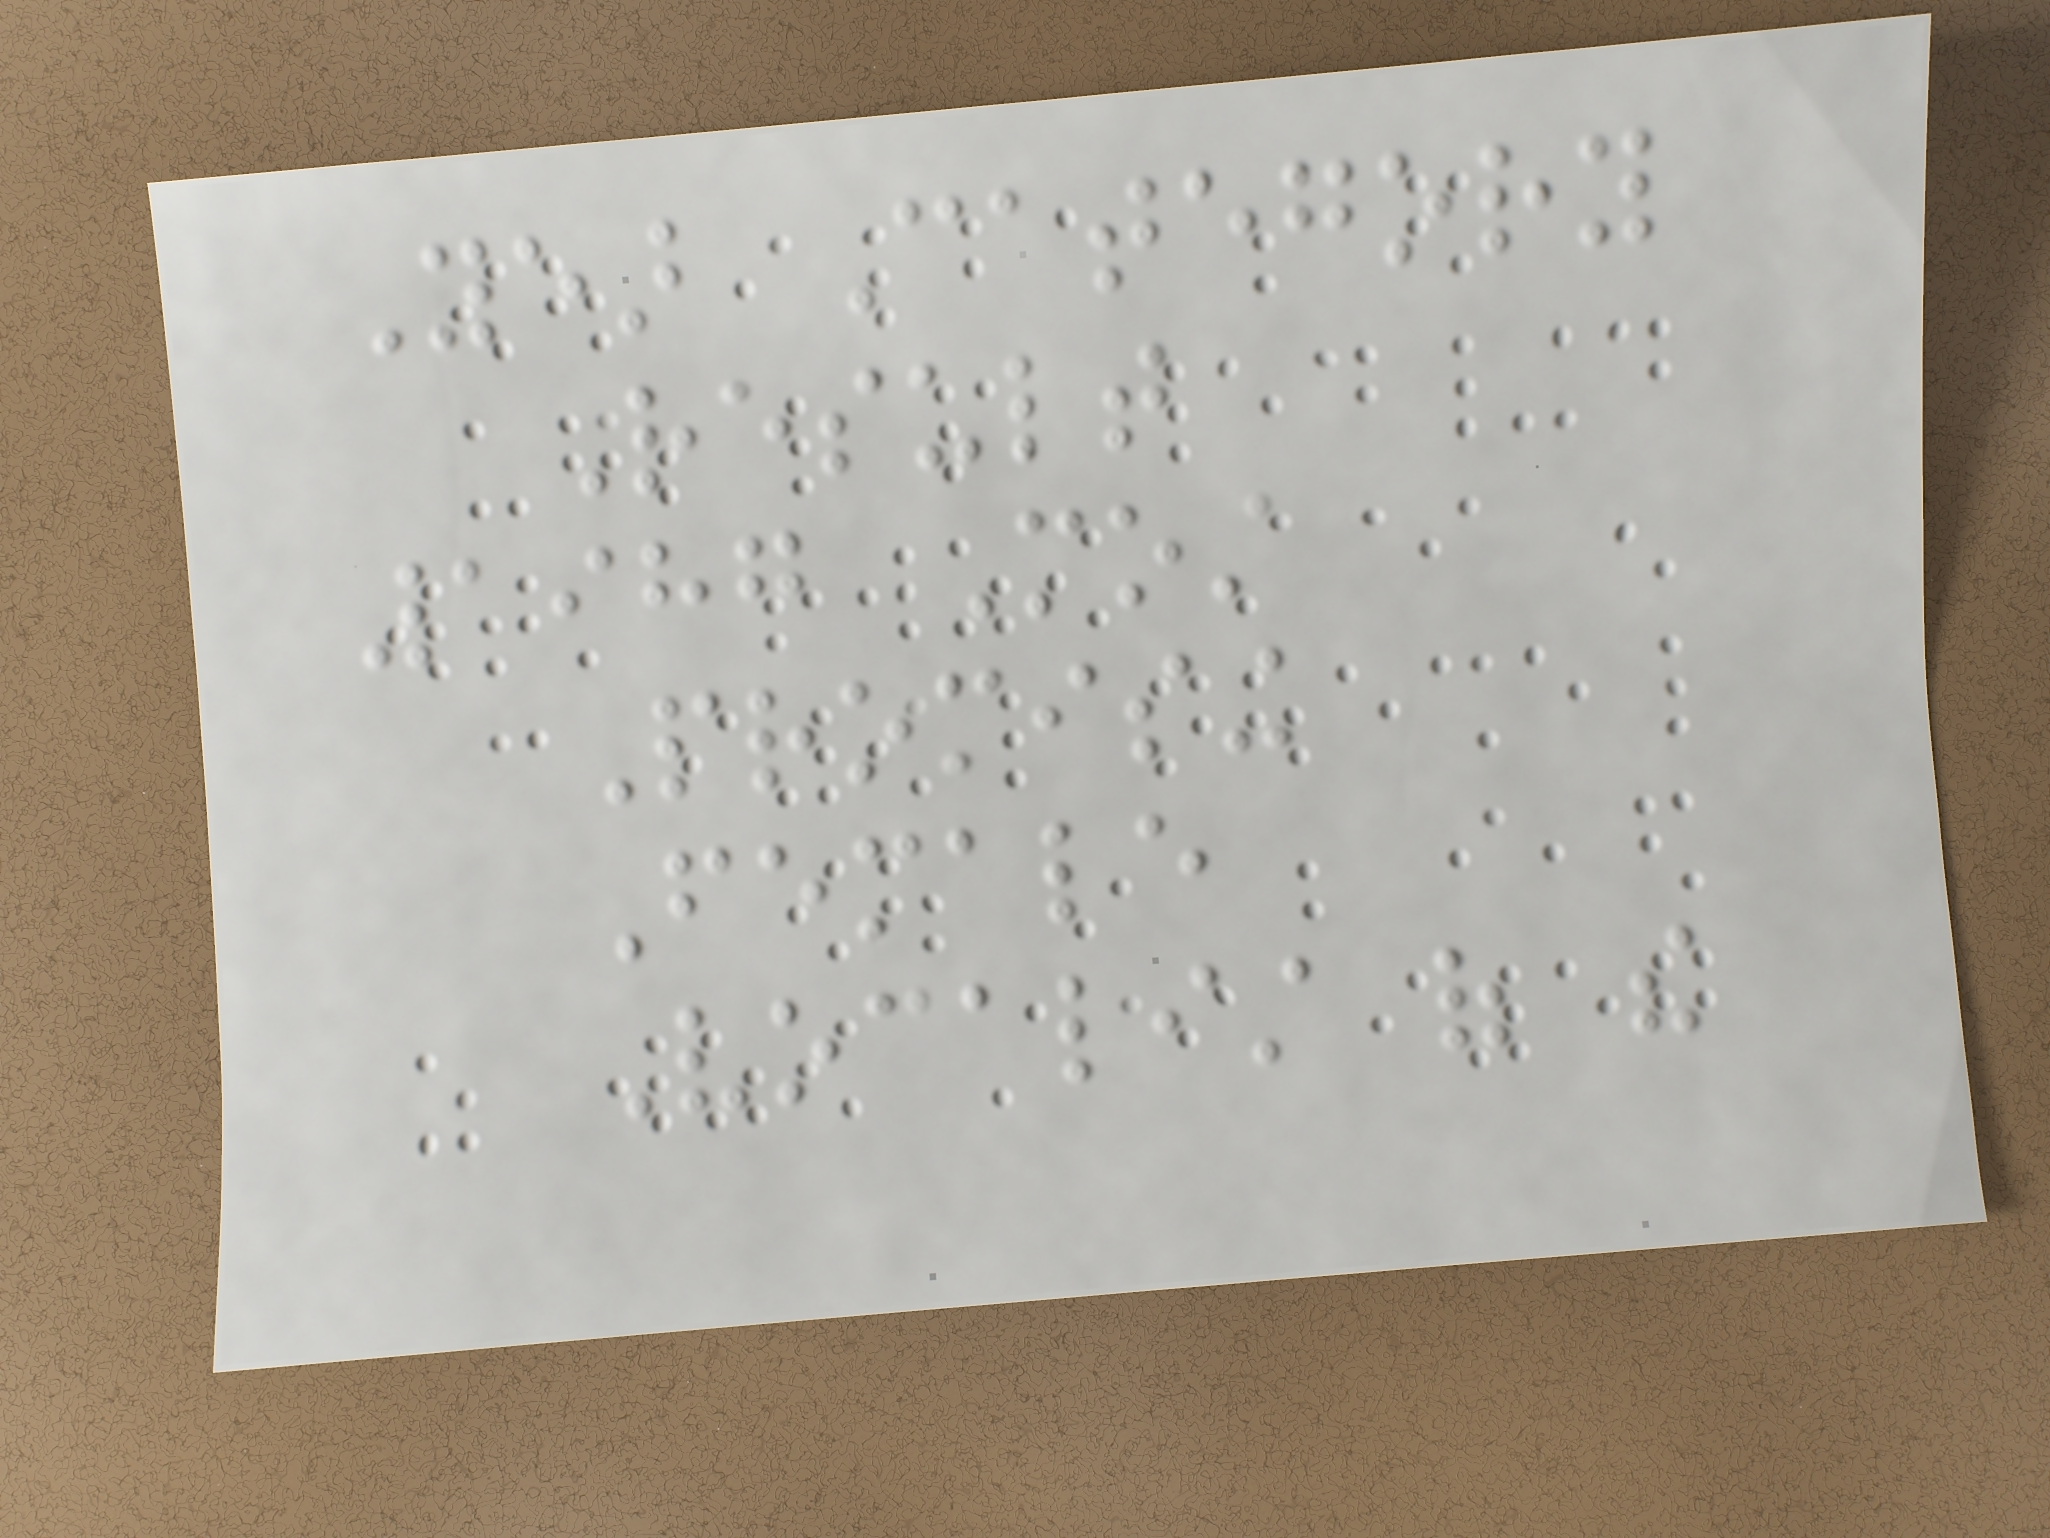Year Category
Result
1987 Most
Promising
Female
Vocalist of the
